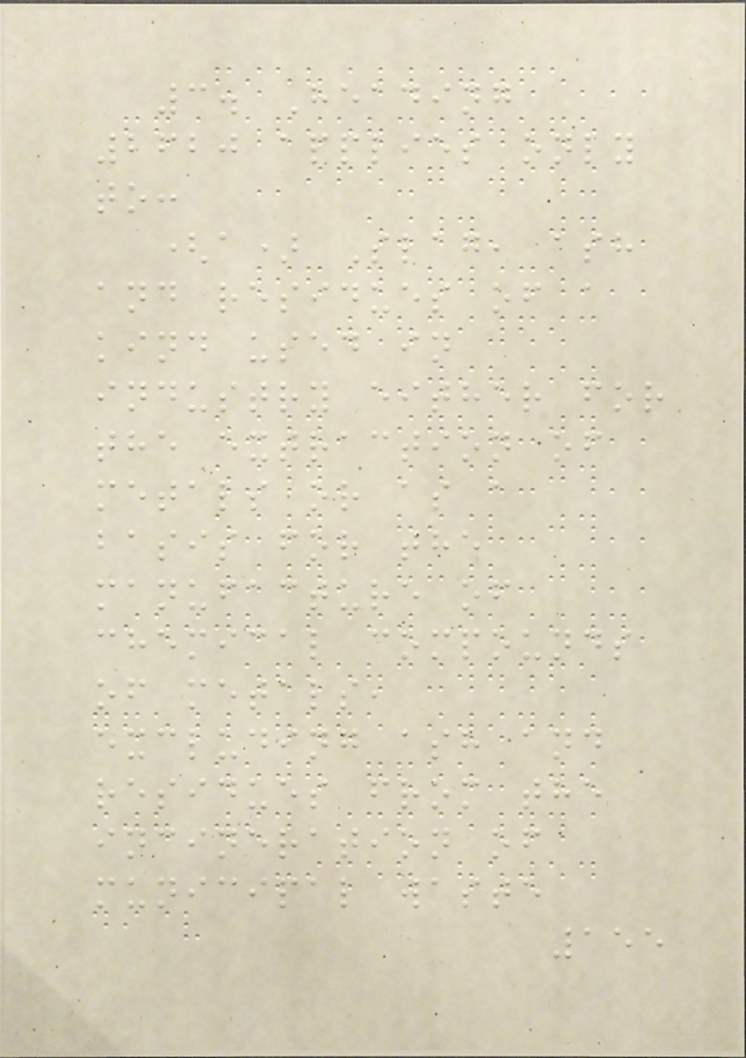3. Heading
2620 applies only
to:
(a) Slag, ash
and residues of a
kind used in
industry either for
the extraction of
metals or as a
basis for the
manufacture of
chemical compounds
of metals,
excluding ash and
residues from the
incineration of
municipal waste
155
